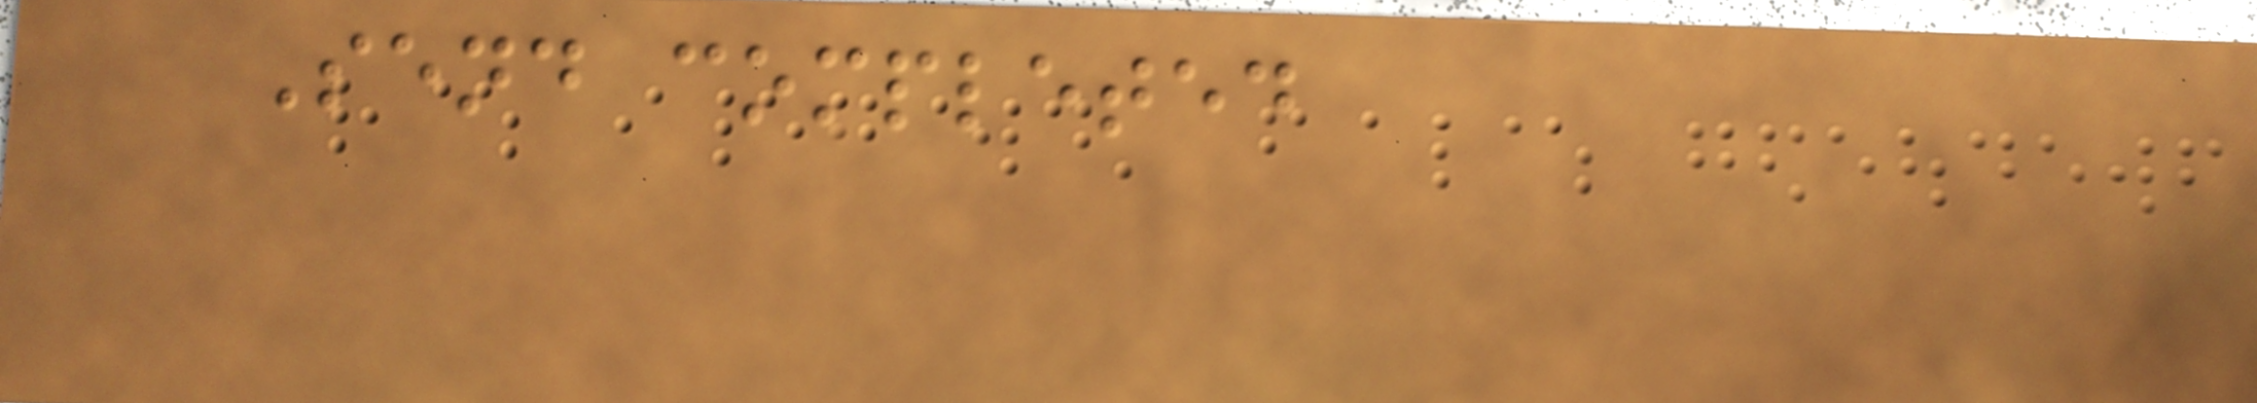Send completed
